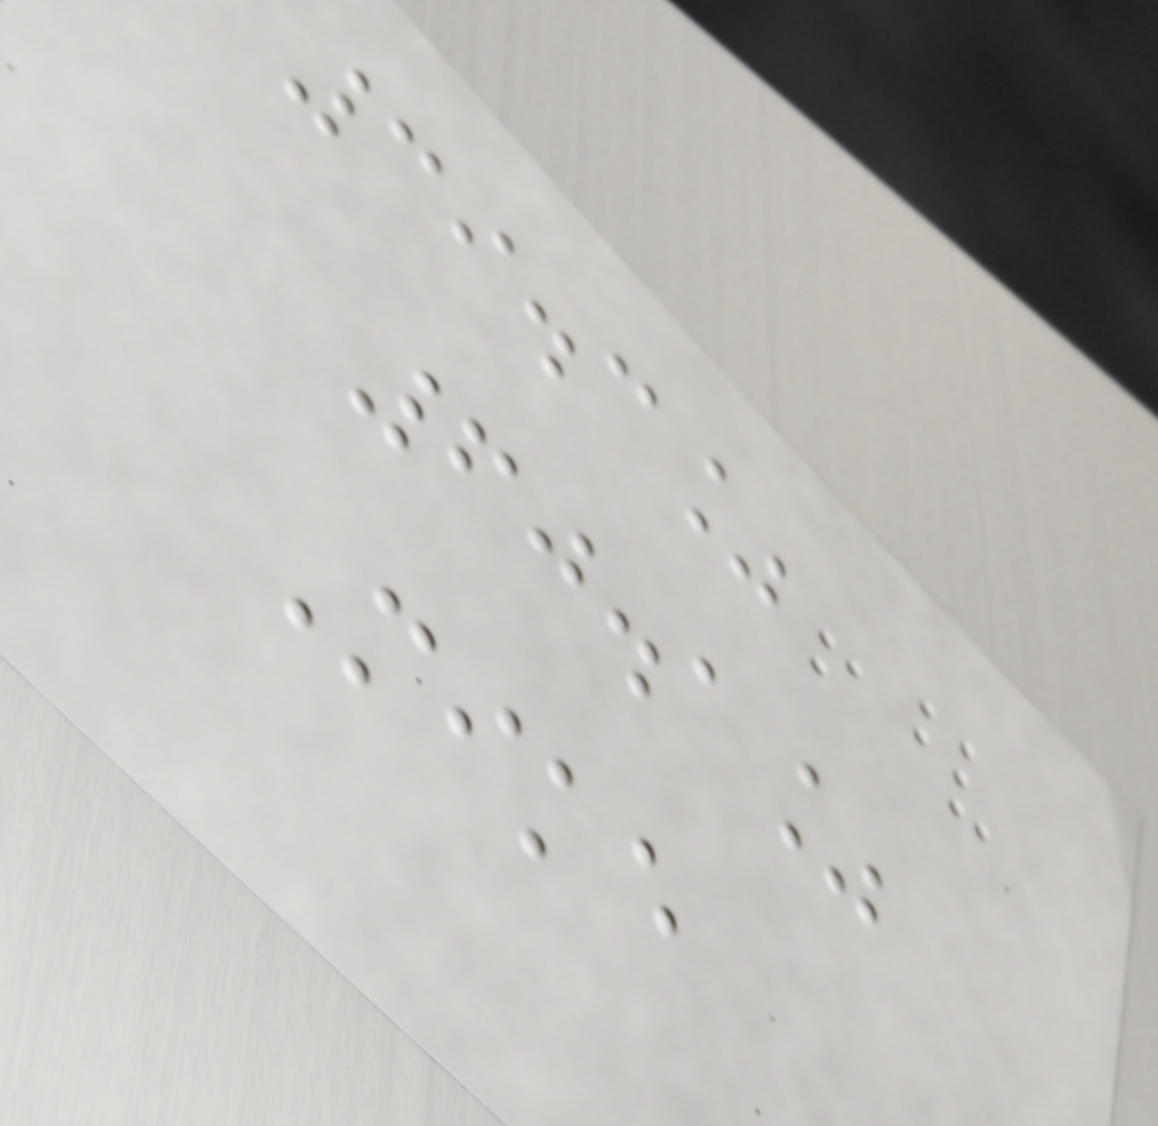39.3%
60.1%
Mike
